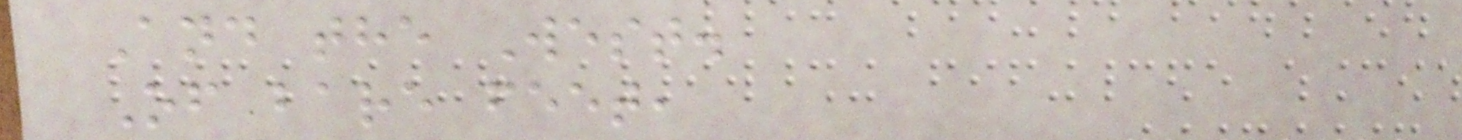And the West.
Of bare feet,
